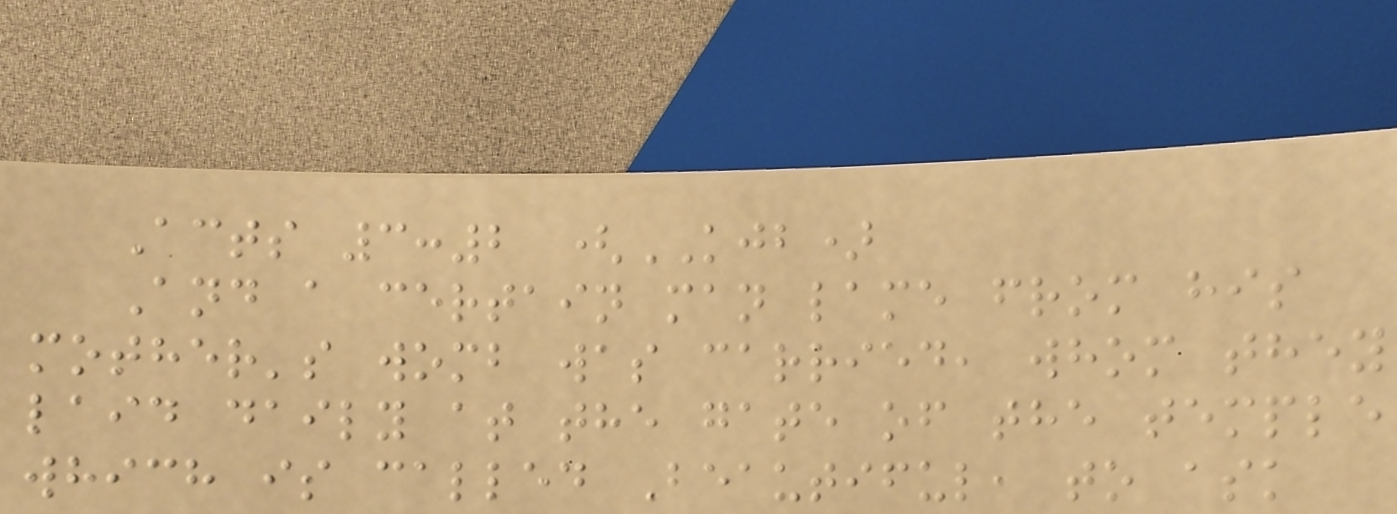Acts 3:2 (KJB)
And a certain man lame from his
mother's womb was carried, whom they
laid daily at the gate of the temple
which is called Beautiful, to ask
